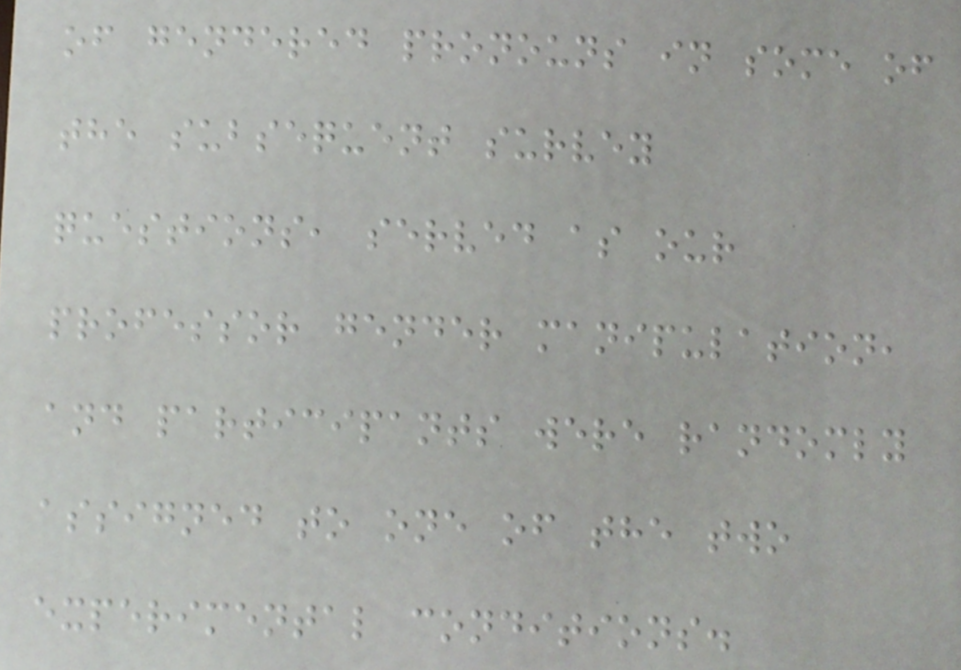of gendered pronouns in some of
the subsequent survey
questions, served as our
professor gender manipulation,
and participants were randomly
assigned to one of the two
experimental conditions.
